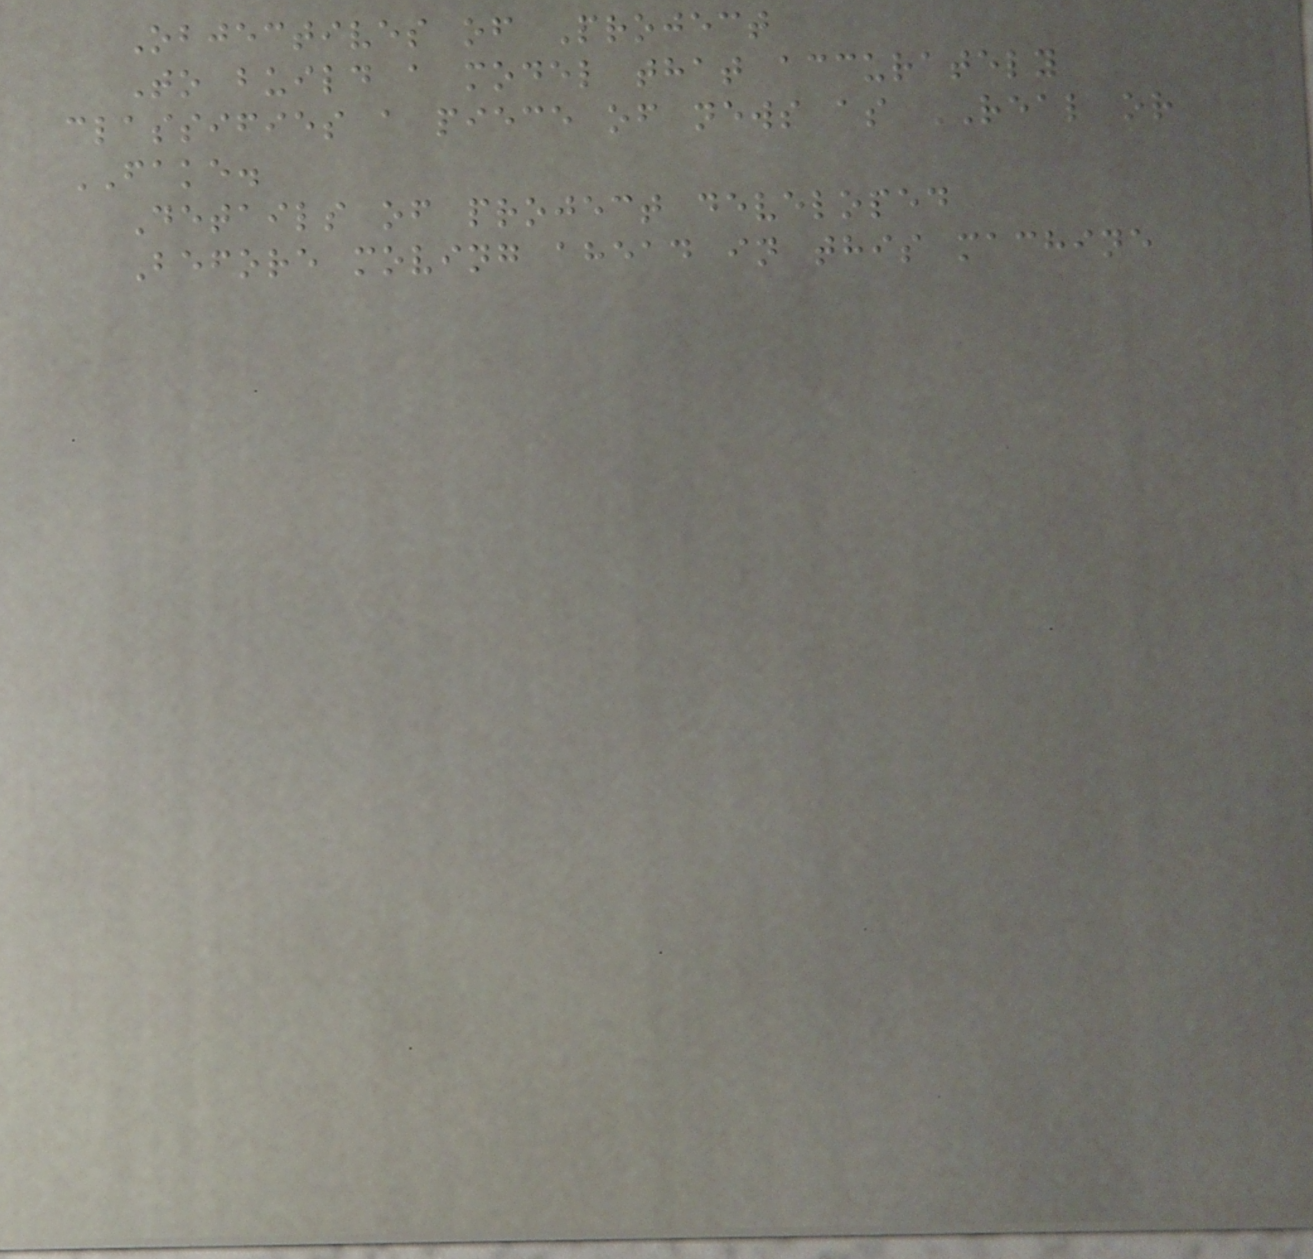Objectives of Project
To build a model that accurately
classifies a piece of news as REAL or
FAKE.
Details of project developed
Before moving ahead in this machine
